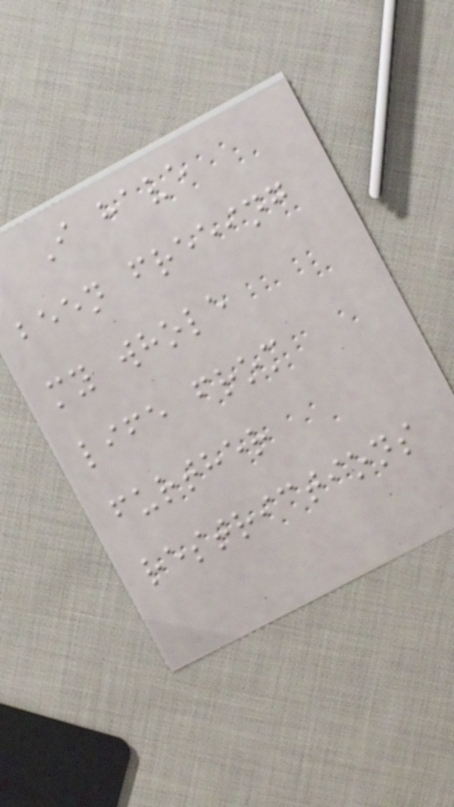I have
been freeing
my whole
life from
further
restrictions
